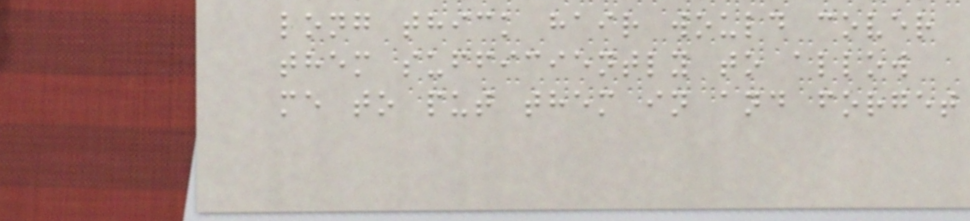long thick hair would cover
them sufficiently to allow
me to put them in and forget
